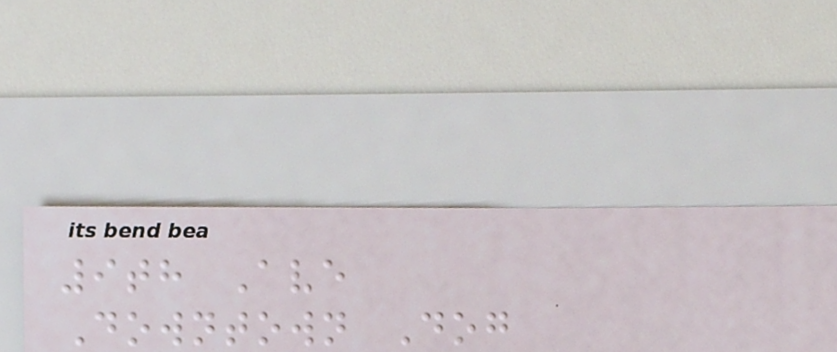9th Ave
Downtown Dog
